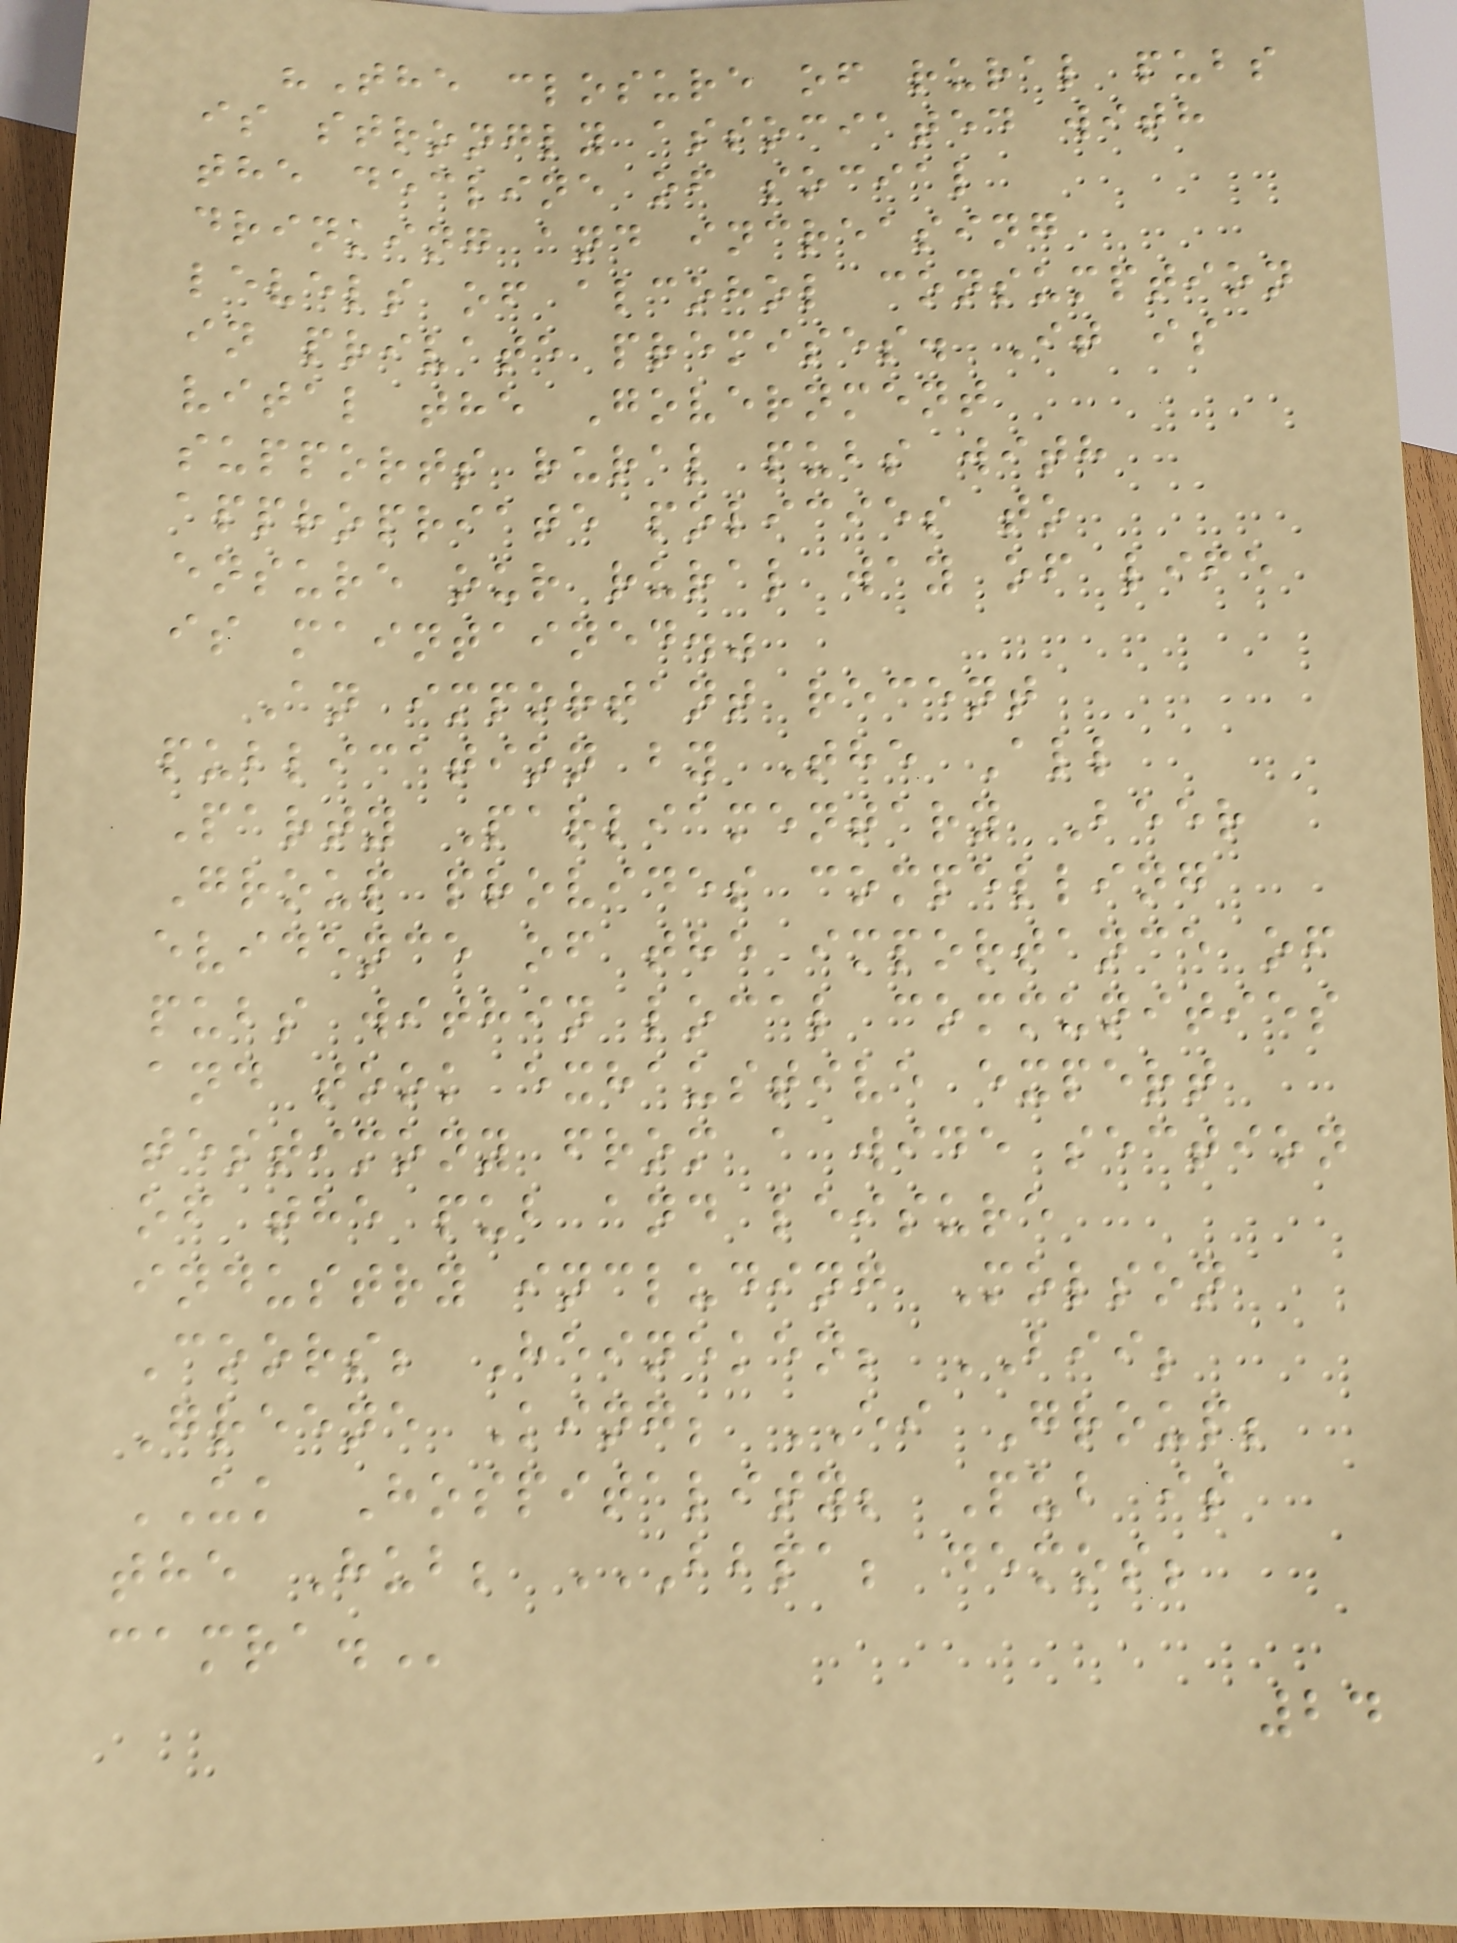"The closure of rural pubs
is strongly associated with
the decline of social
drinking and increasing
levels of alcohol consumption
in private premises. It is
vital the Government
supports rural pubs with
appropriate policies to
ensure our rural way of life
is maintained."
An important recent
publication by The All
Party Parliamentary Beer
Group provides compelling
evidence of the importance of
pubs within local communities
and took exhaustive expert
testimony from a wide section
of the pub and leisure
industry including Molson
Coors; Heineken; BII;
Greene King; EI Group;
UK Hospitality; Pub is
the Hub; BBPA; DEMOS;
CAMRA.
24
